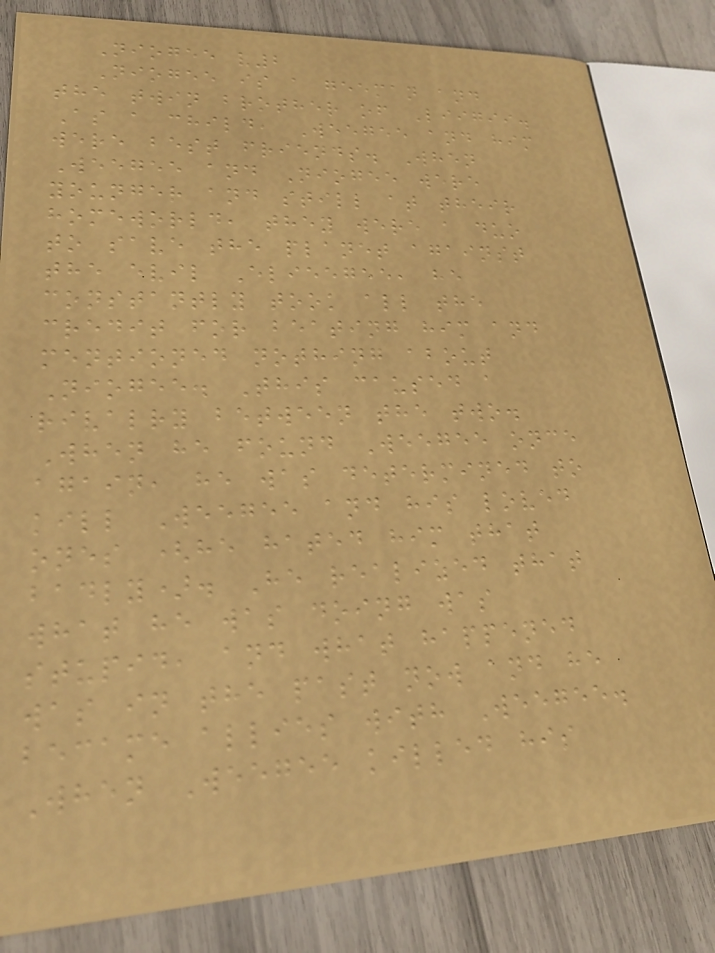Niogee v2
Niogee is a geeman and
the twin brother of Liigii.
As a child, Weegee and him
were best friends. When
Weegee and Niogee were
younger and still at their
homeworld, they were a duo
to save the planet against
the evil Elieegee, he
constantly took all the
credit for beating him and
mentioned nothing about
Niogee. This caused a
rivalry between the two.
When he found Weegee once
again, he was determined to
kill Weegee and his loved
ones (he hated him that
badly). He realized that
what he was doing was
stupid, and what happened
was in the past now and he
became allies with Weegee.
When Weegee killed his
